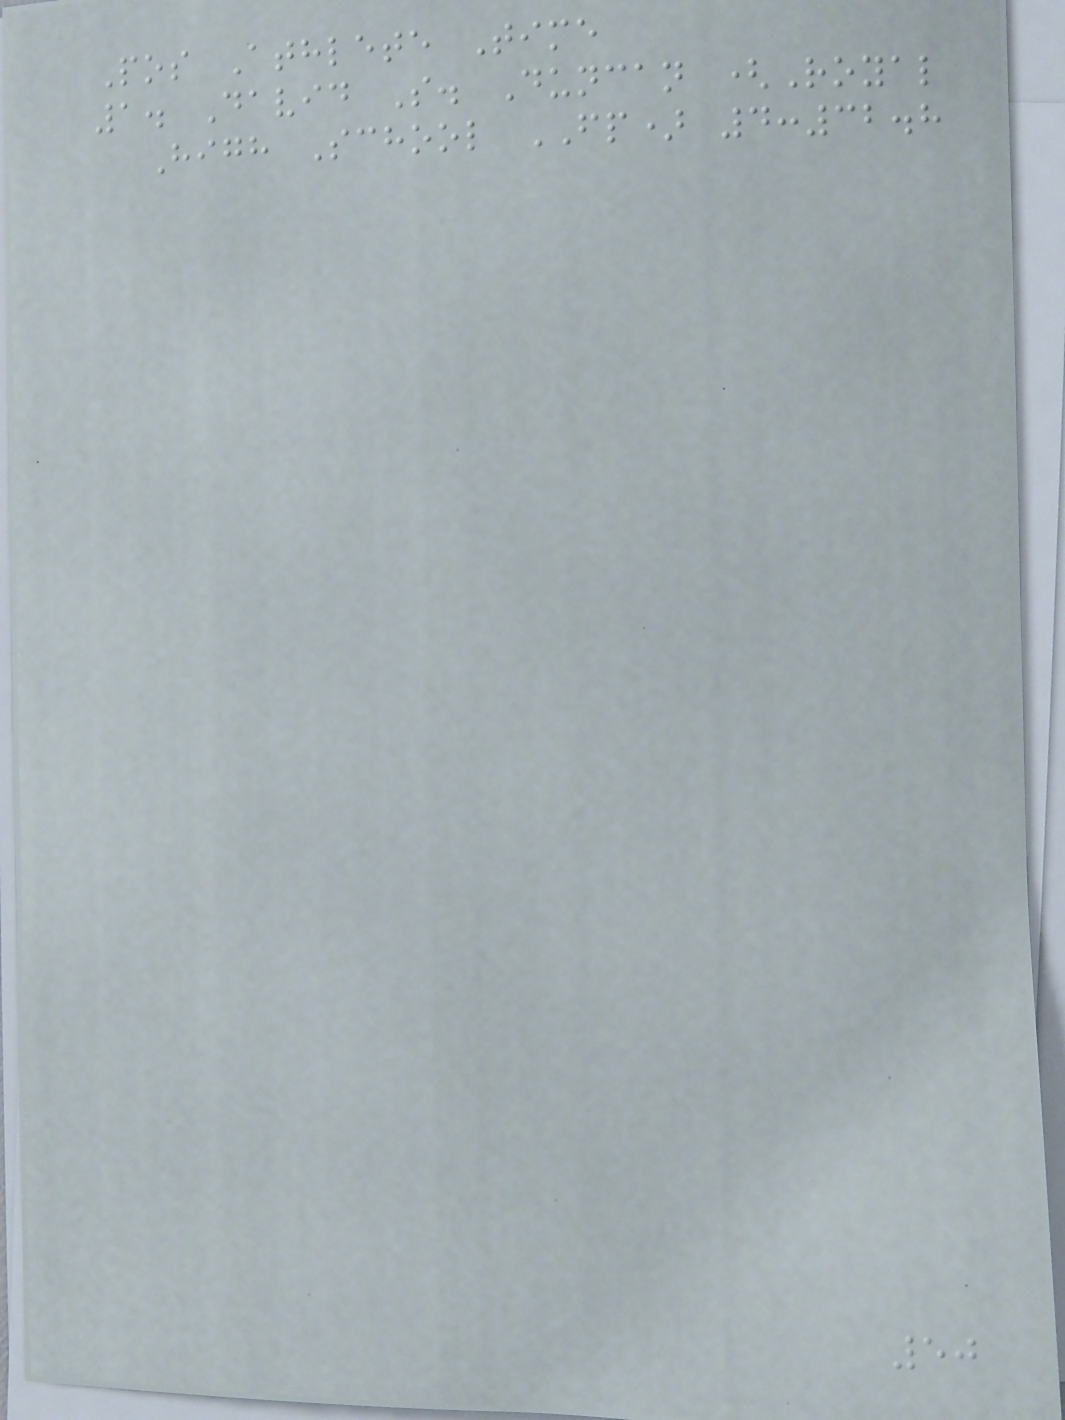Pos Athlete Time
1. David S. Duncan (Royal
High School FP) 4:32.8
50
